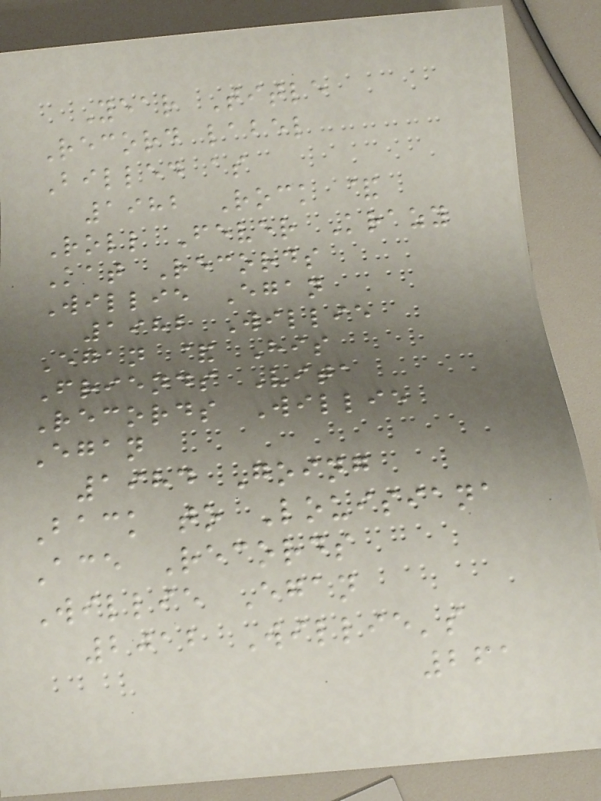Year Title
Record label
Billed as
1982 Rock &
Roll Fever Krazy
Kat Records
Willie Egan
1982 Willie
Egan & His
Friends Vita
Records Willie
Egan
1984 Going
Back to Louisiana
Ace Records
Willie Egan
2012 Willie's
261
